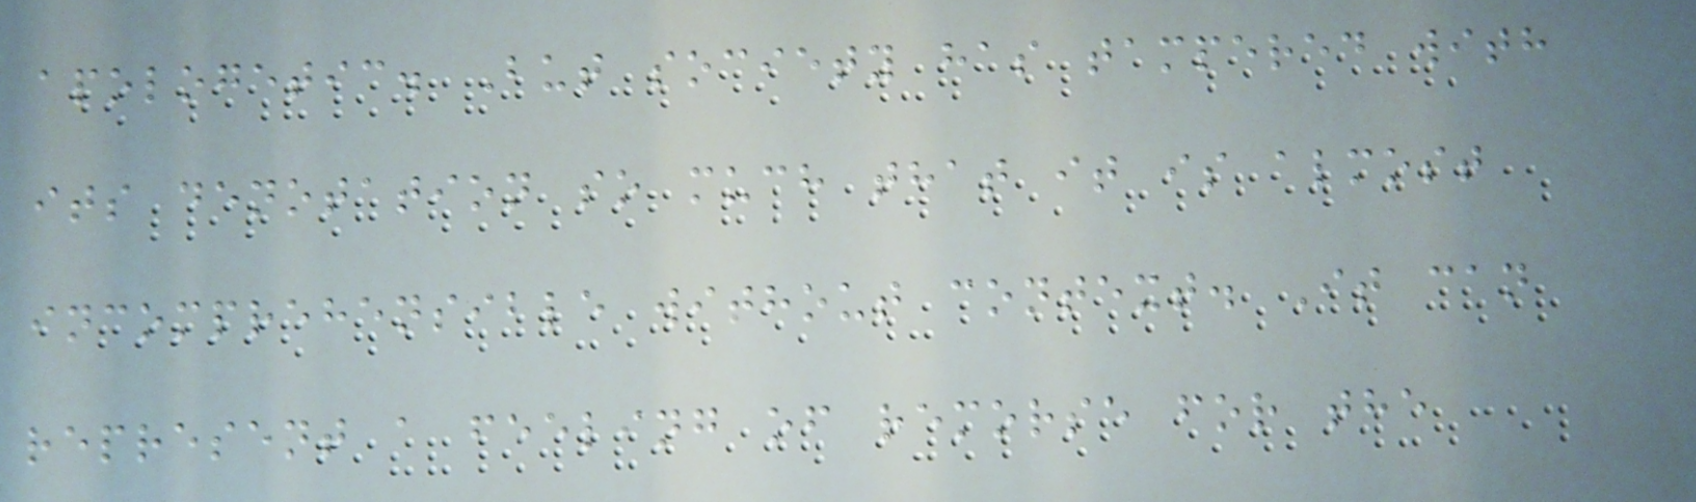apologetic. But society has tampered with
its denotation so much that it is almost
incomprehensible without context. It can
represent a feeling of remorse for the
